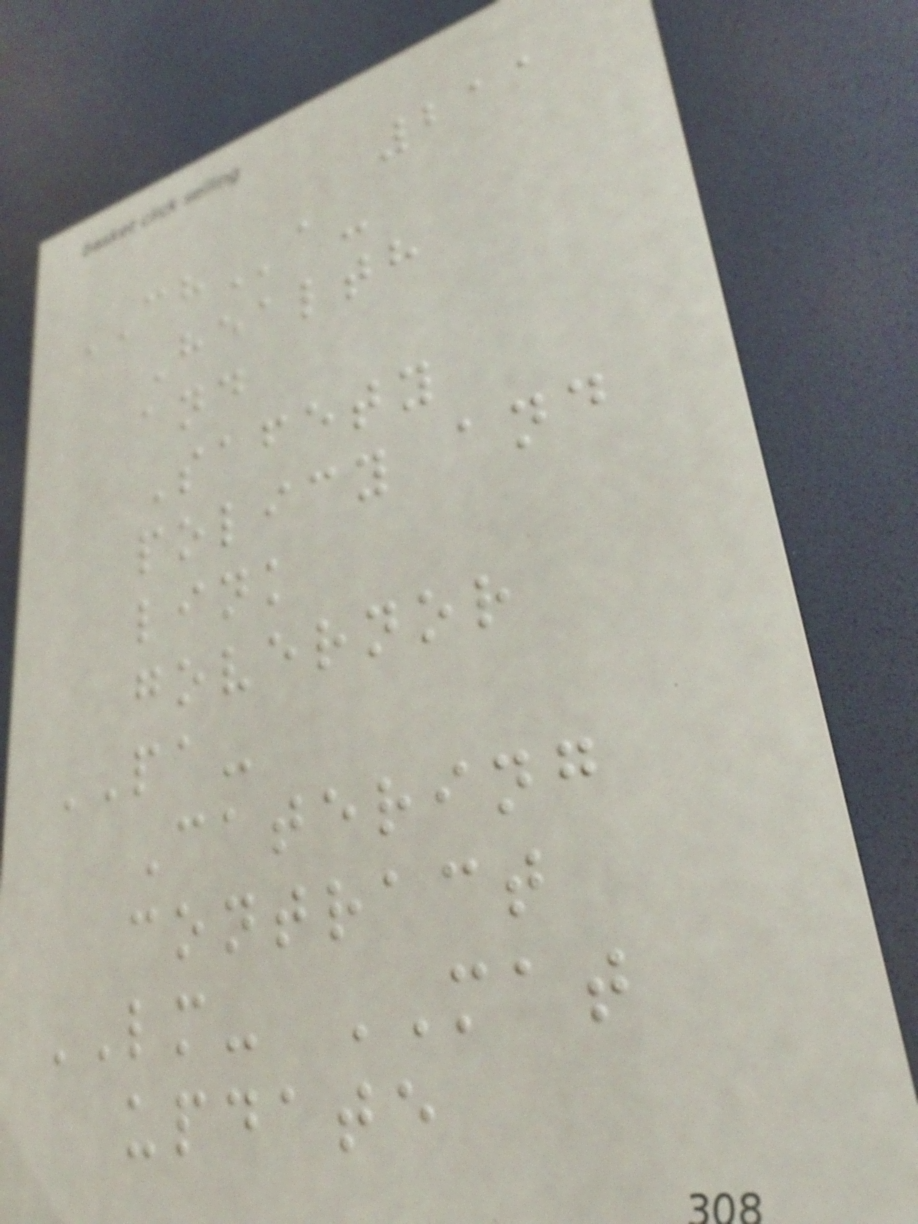211
CHa-
Health
and
Safety
policy and
link
governor
PA-
Catering
contract
LM- MAT
update
